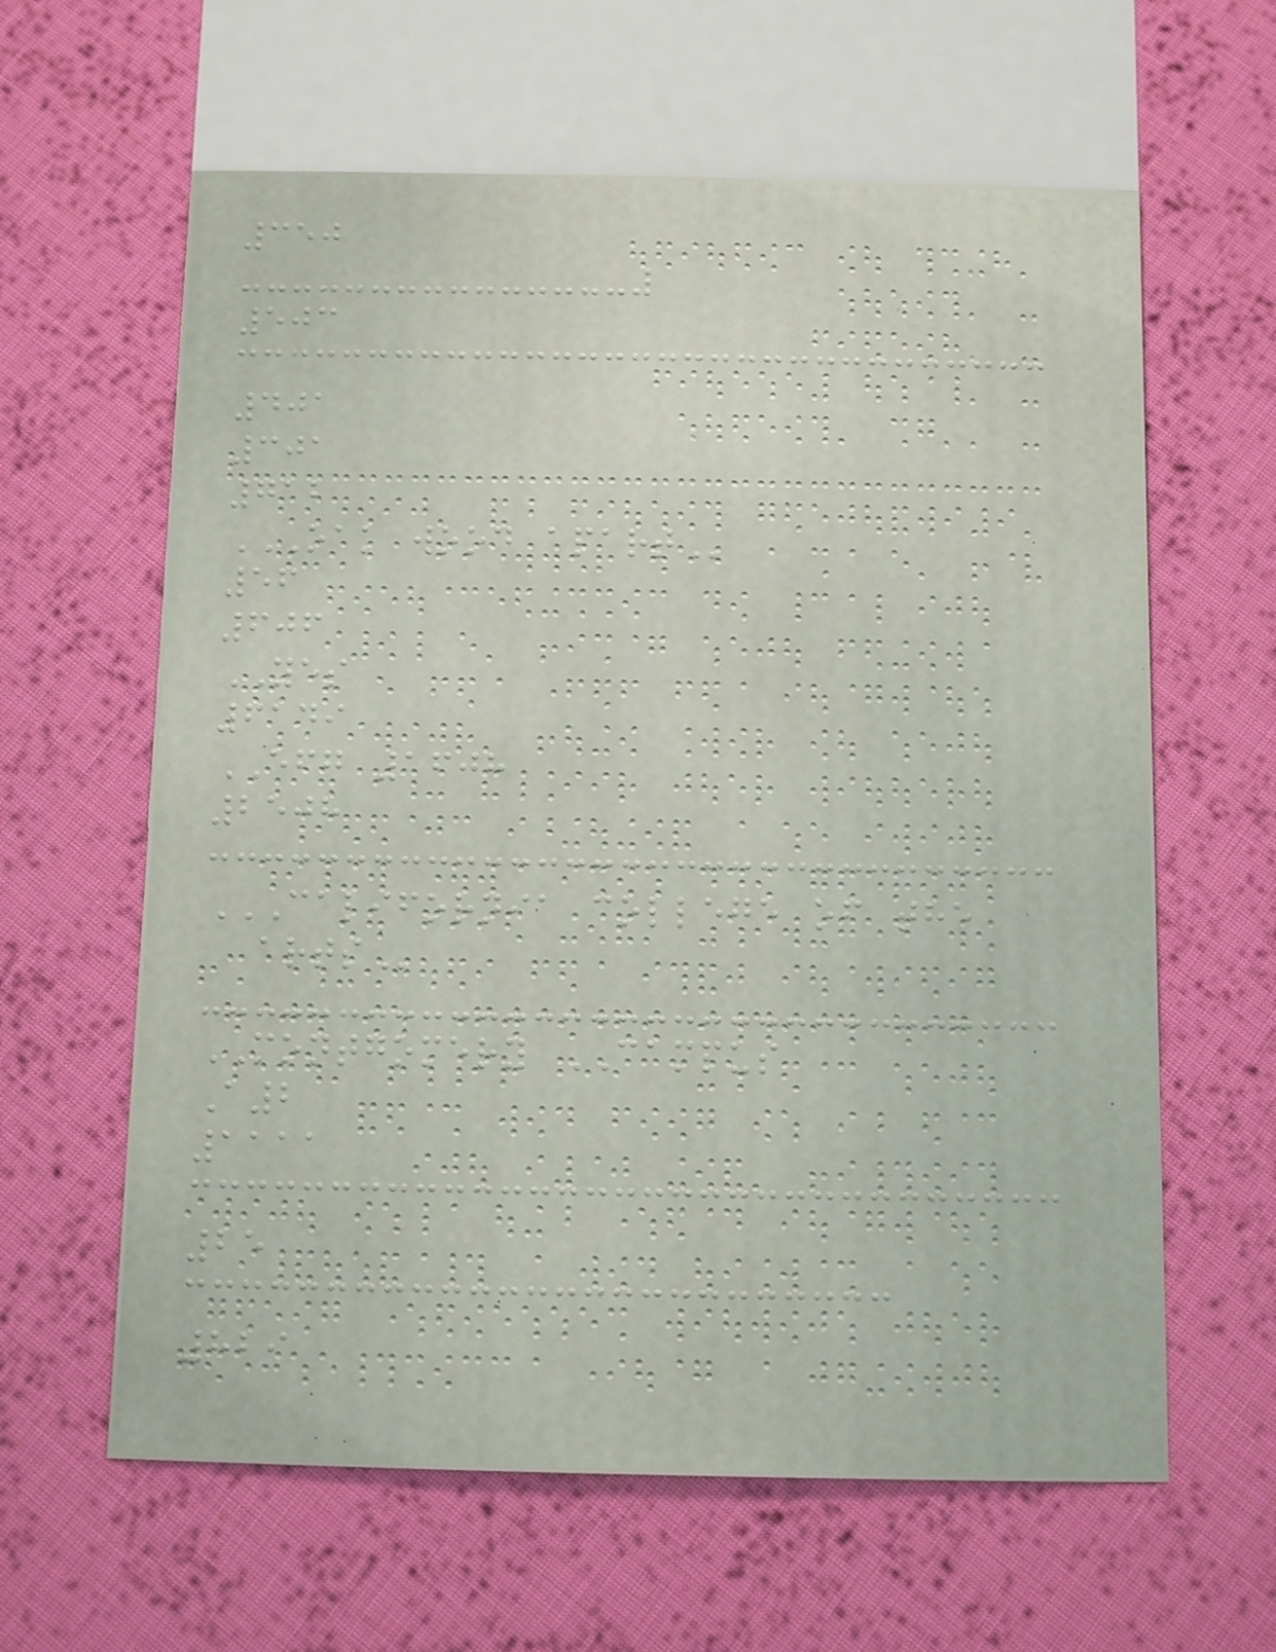350
503
401
301
712
OAK WOOD APART
56
606
YES
6149
EFG 1608
2508
CALIFORNIA COLLEGE OF THE
ARTS
MONTGOMERY CAMPUS
A2
1111
25
829
